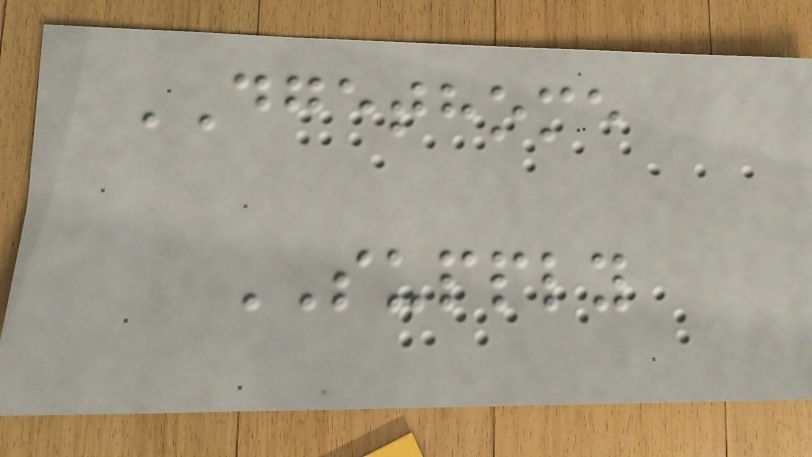DGETHOME
SUPPLY
